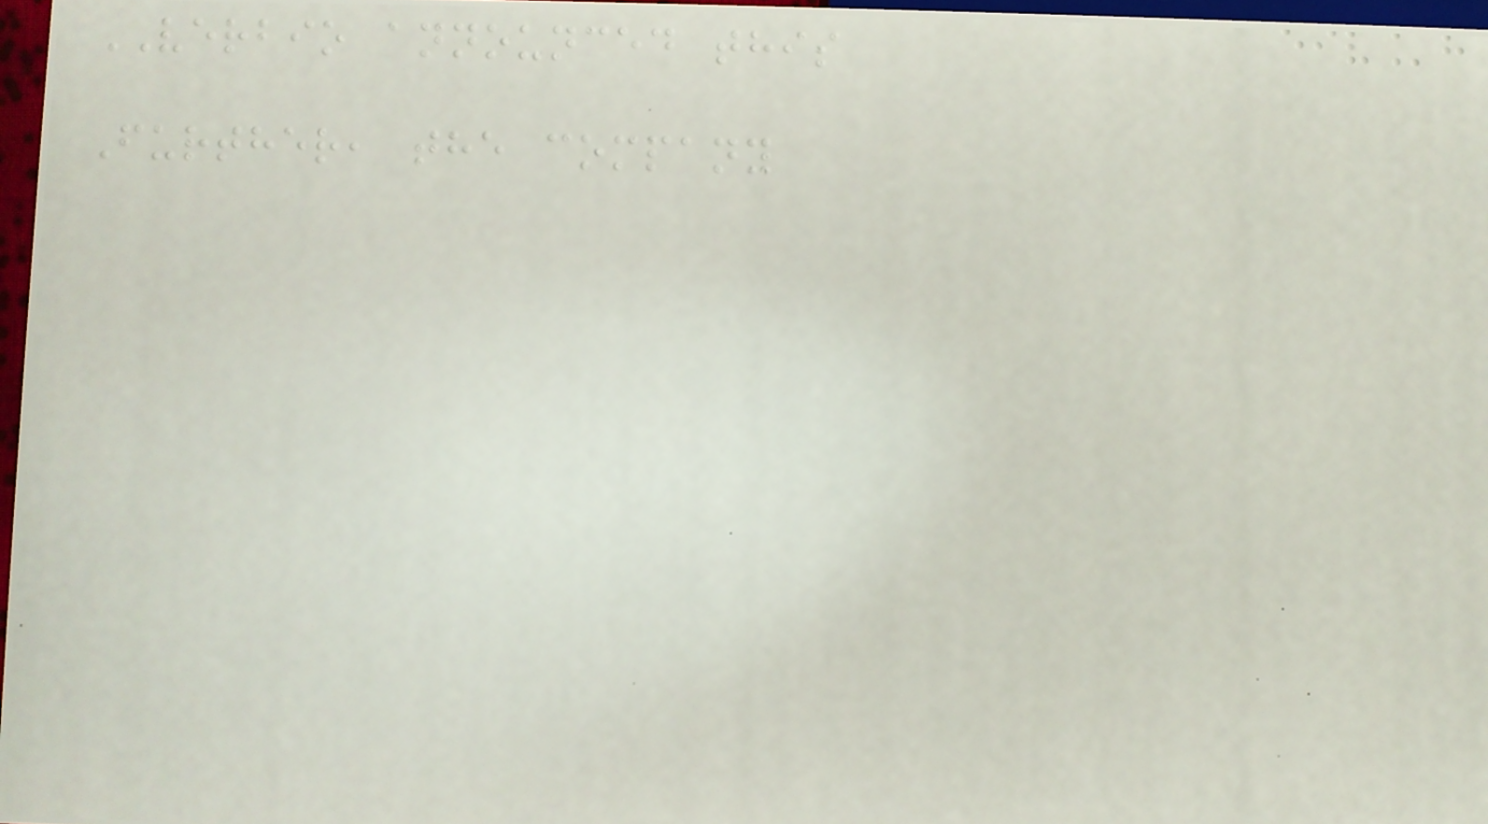VERBIO announced this
Further, the company
